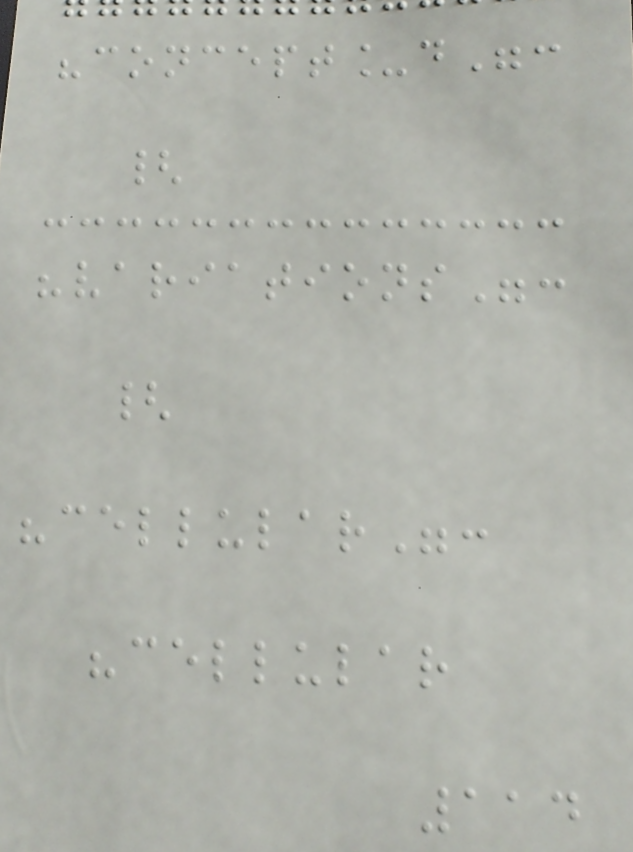"concept_d":
{
"variations":
{
"cellular":
"cellular
114
